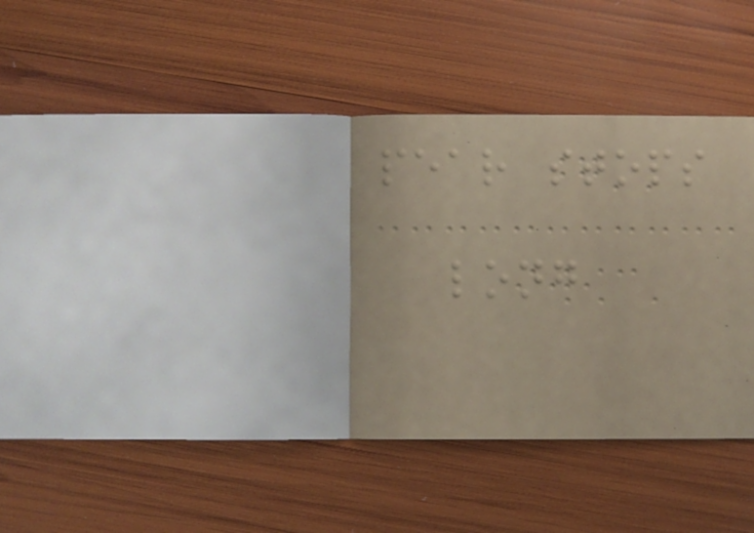pear stops
long
